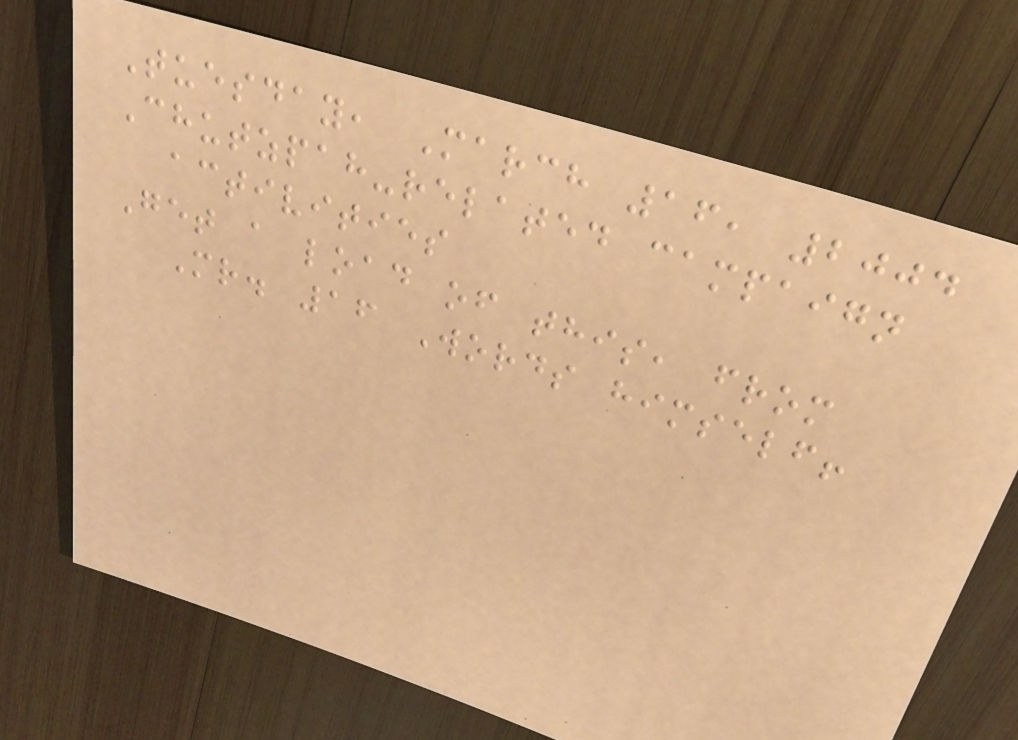Tuesday, March 16, 2004
Chutzpah-related campaign
activities
Get a load of this, from
Mr. 16 Words himself!
